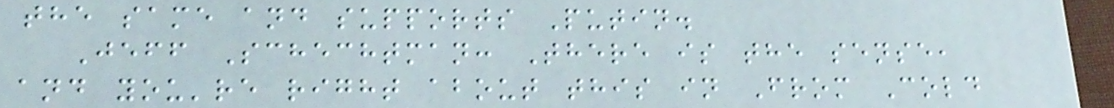the same and supports Putin.
Jeff Schechtman: There is the sense,
and you're right about this in From Cold
